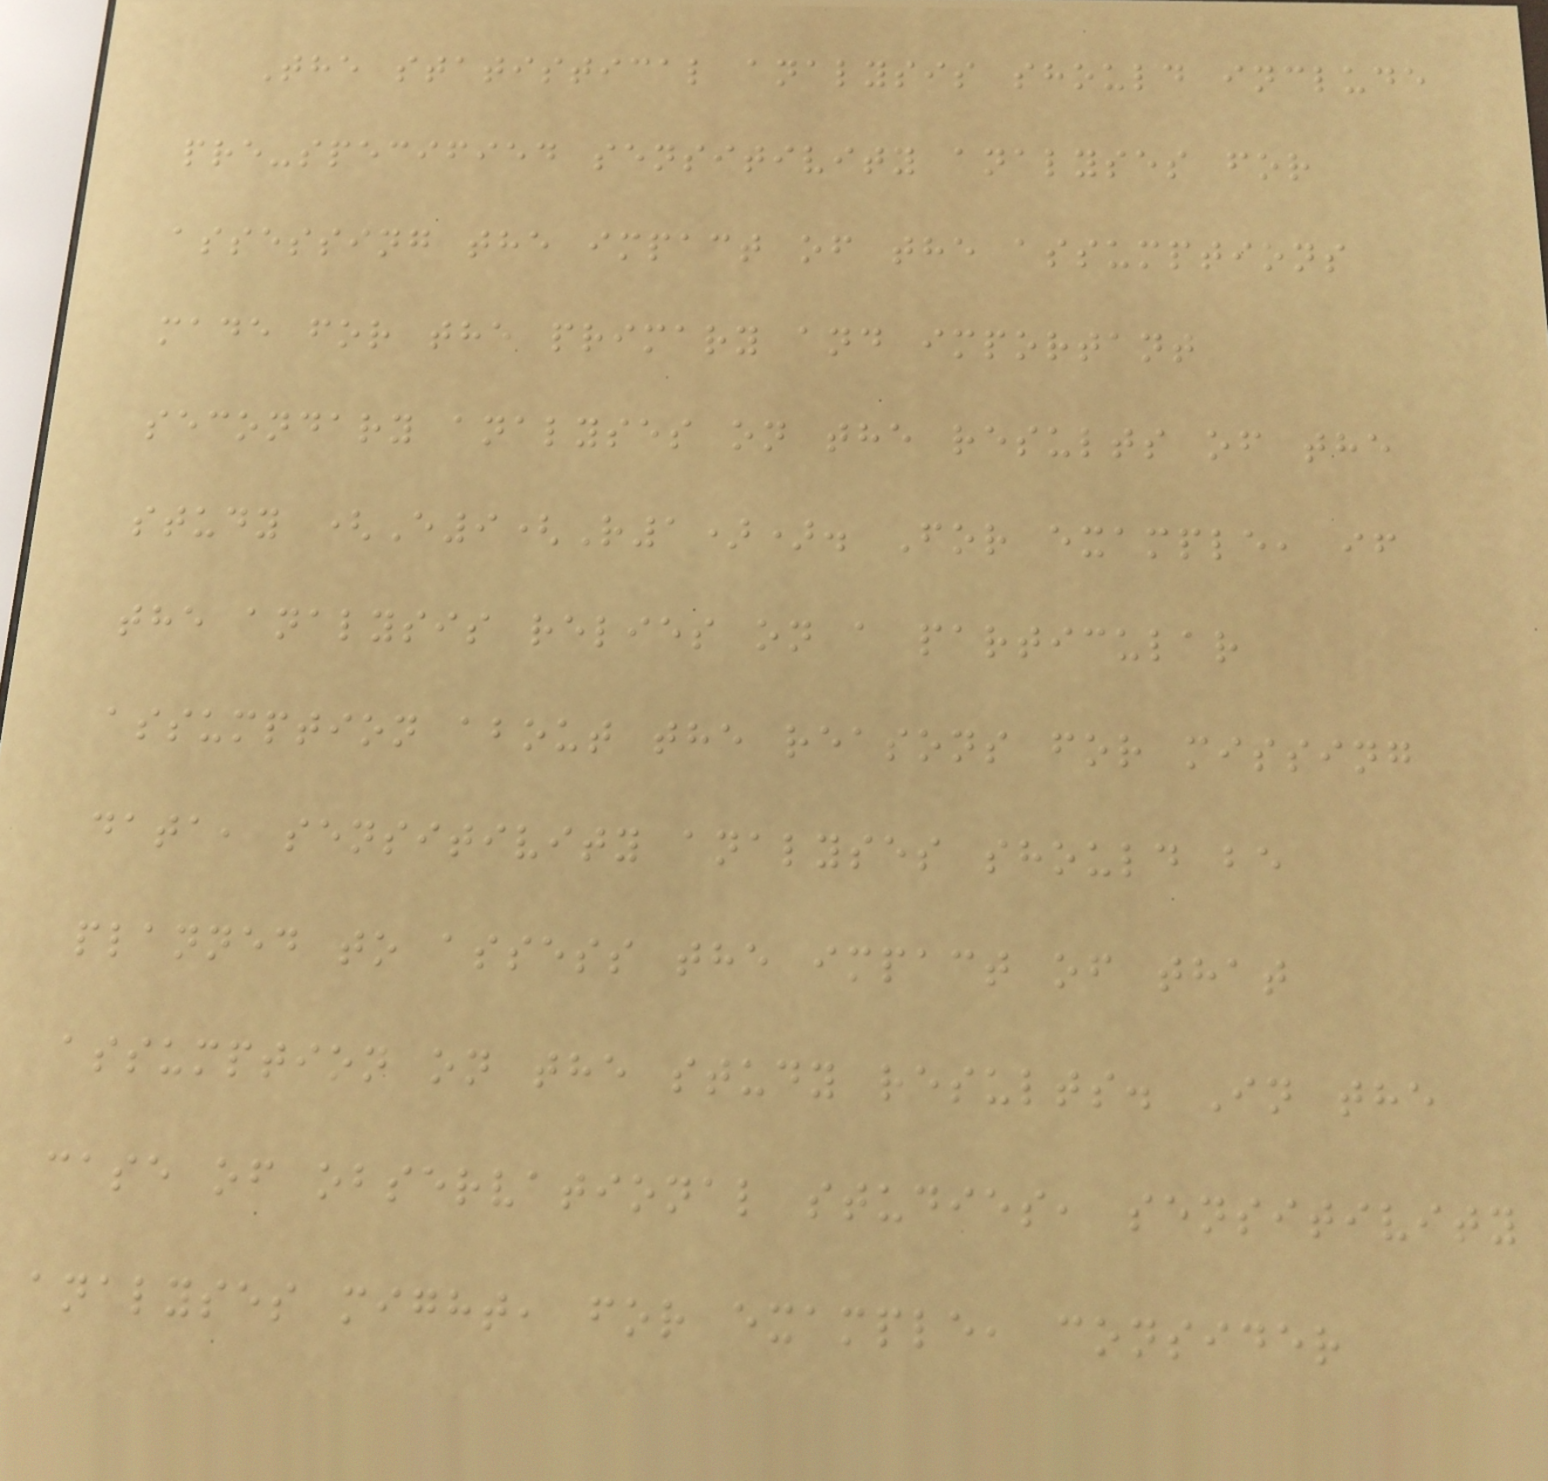The statistical analysis should include
pre-specified sensitivity analyses for
assessing the impact of the assumptions
made for the primary and important
secondary analyses on the results of the
study (E9(R1)). For example, if
the analysis relies on a particular
assumption about the reasons for missing
data, sensitivity analyses should be
planned to assess the impact of that
assumption on the study results. In the
case of observational studies, sensitivity
analyses might, for example, consider
